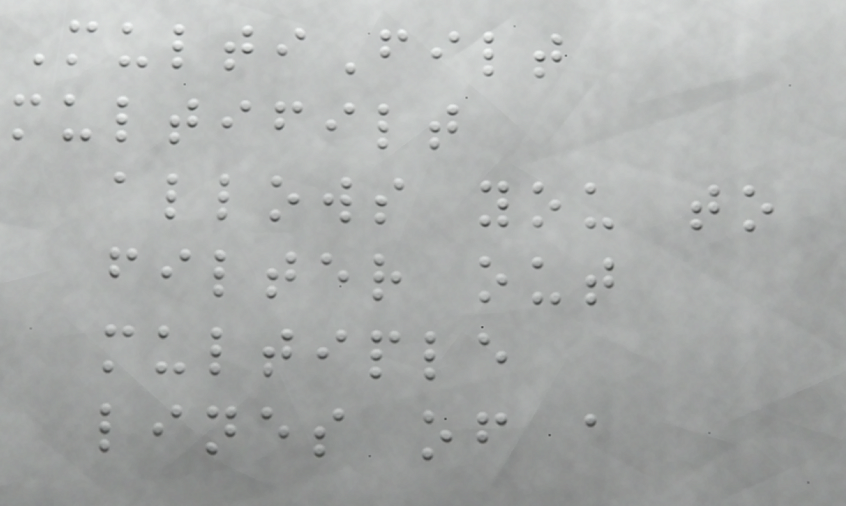MultiFilt
multifilt
allows you to
filter out
multiple
lines of a
